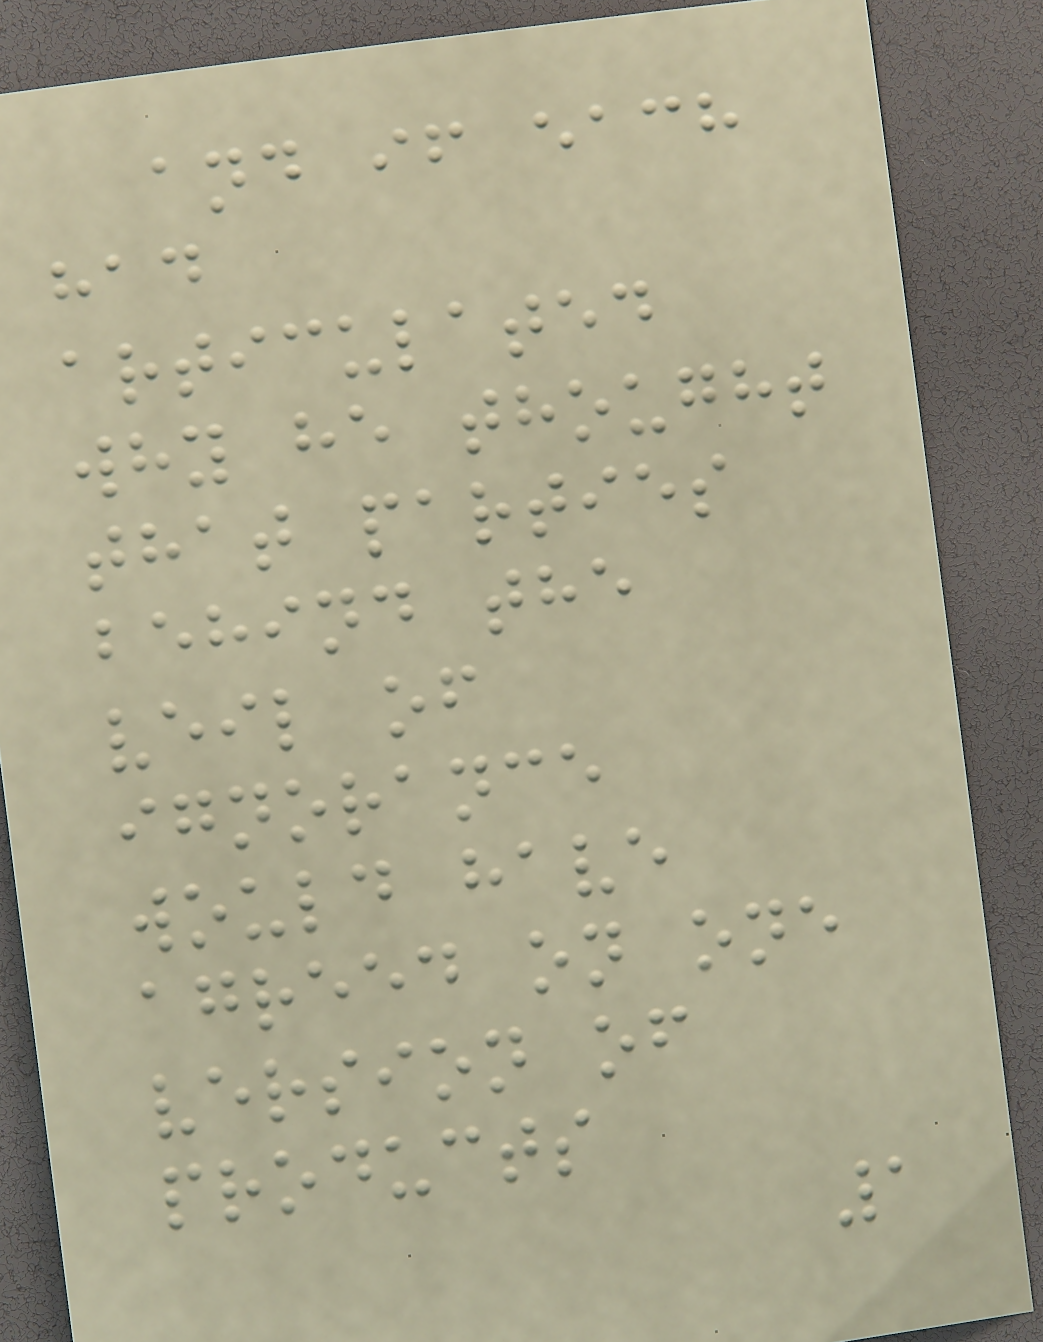and if each
had
articulated
why he thought
that parties
behind the
veil of
ignorance
would have
agreed on one
version of
products
1
